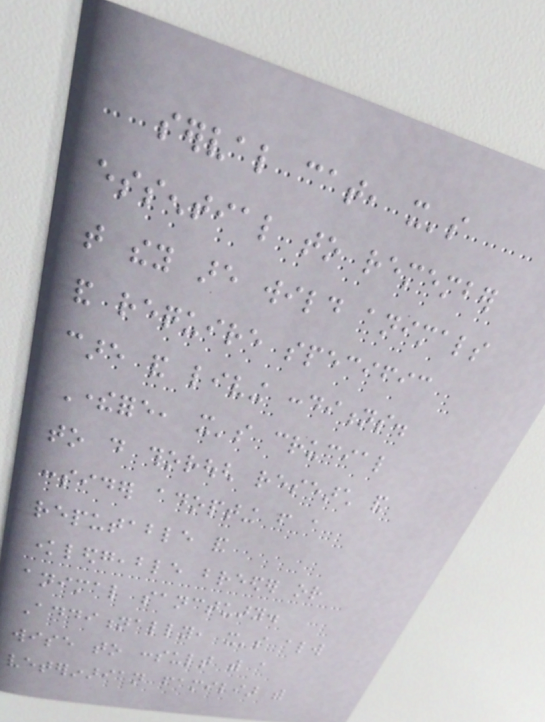serval cat, it's
essential to remember
that they are wild animals
and require specific
care and living conditions.
Therefore, it's crucial
to do thorough research and
consider adopting from a
reputable and
knowledgeable breeder or
animal sanctuary.
Additionally, it's always
wise to consult with a
veterinarian familiar with
